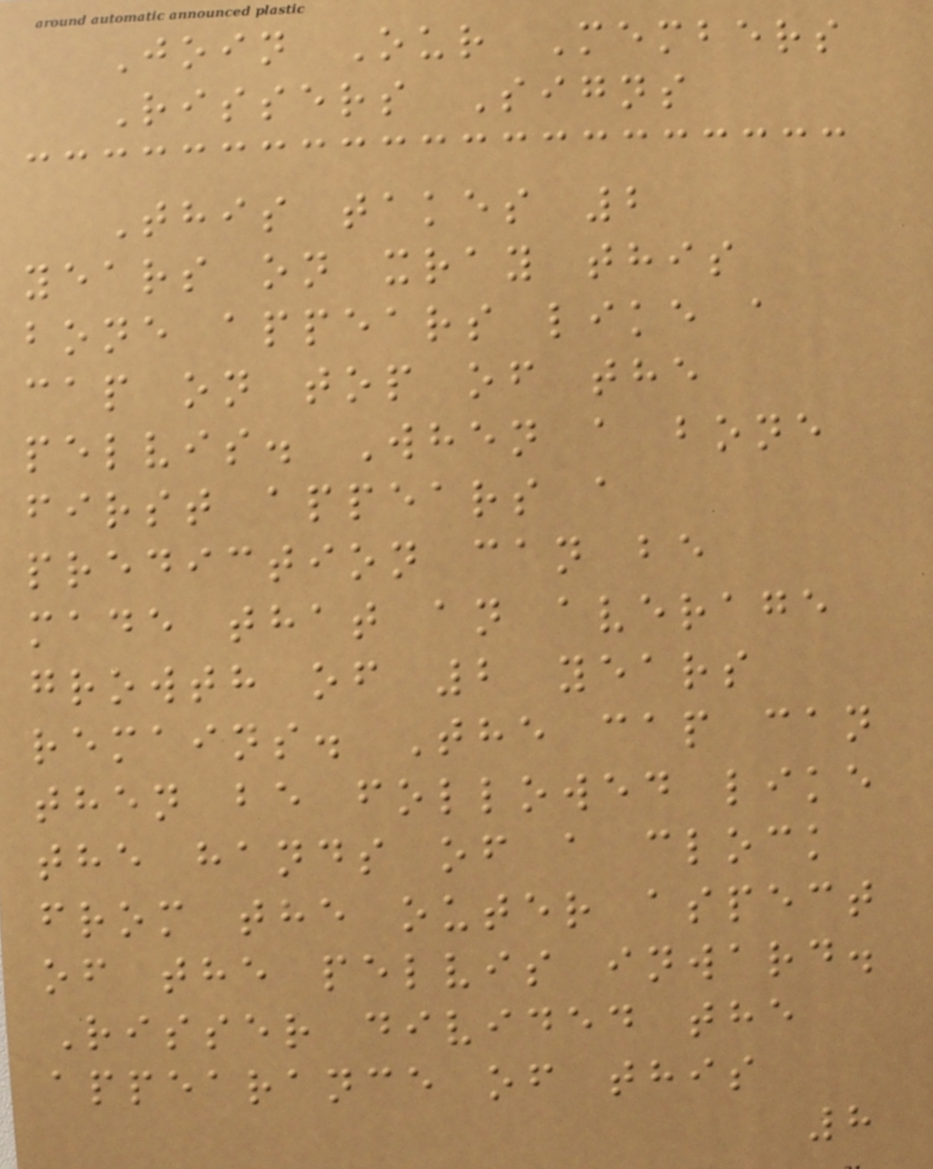Join Our Members
Rissers Signs
This takes 2
years on xray this
bone appears like a
cap on top of the
pelvis. When a bone
first appears a
prediction can be
made that an average
growth of 2 years
remains. The cap can
then be followed like
the hands of a clock
from the outer aspect
of the pelvis inward.
Risser divided the
appearance of this
8
